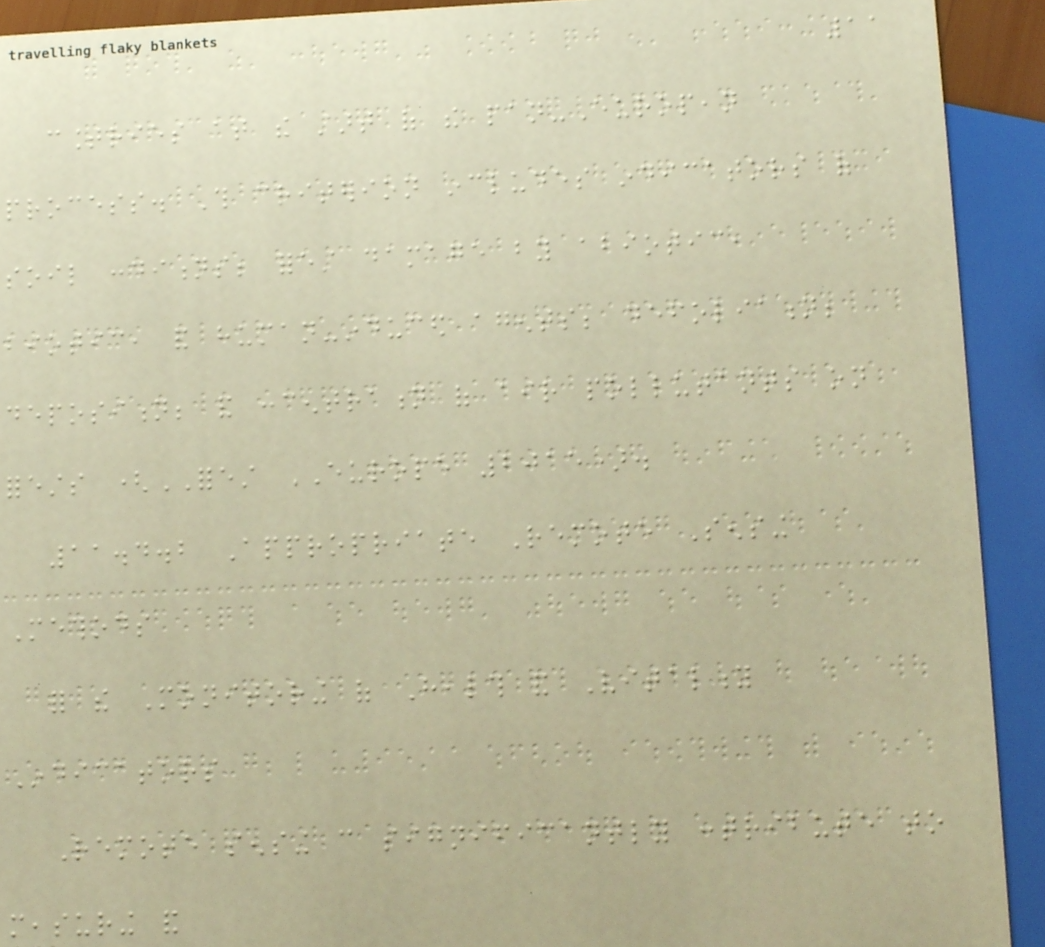11
countries at the start of the pan-European
process. This criterion includes indicators of
soil conditions; forest damage by abiotic,
biotic, and human-induced agents; defoliation;
deposition; and concentration of air pollutants on
forests (FOREST EUROPE 2015).
11.4.2 Appropriate Remote Sensing
Methods
for the Monitoring of Health and Vitality
Indicators
Remote sensing can significantly contribute to
measuring and
